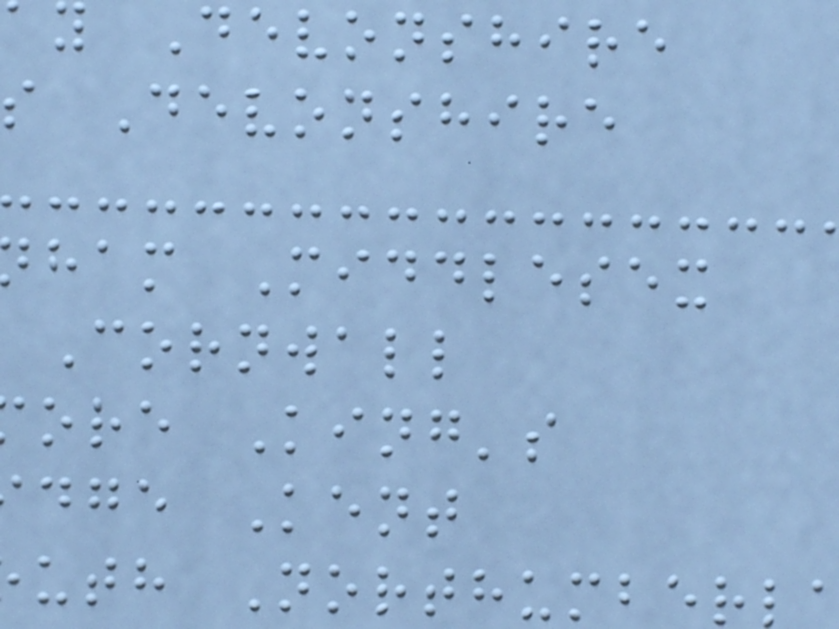Devonshire
s Devonshire
ham Middlesex
Cornwall
ore King's
dge Kent
uth Northumber
